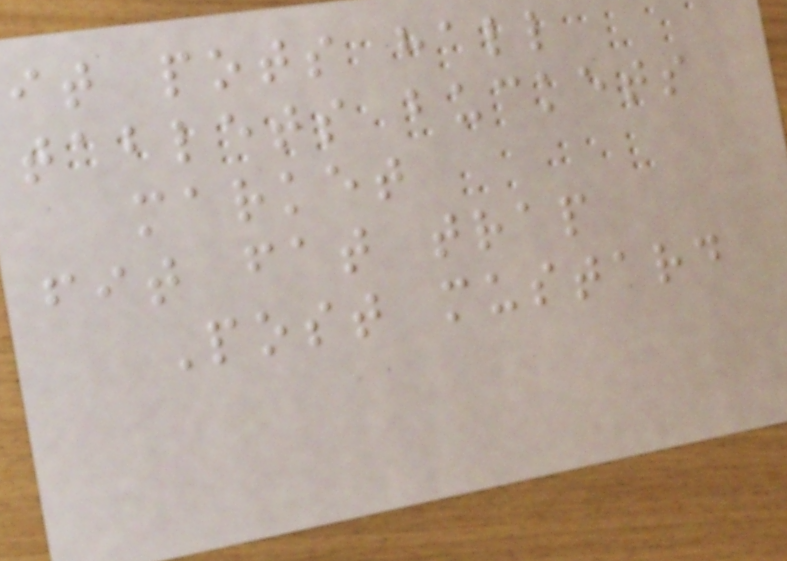it pots hall
tablets buckets
market
fit fat trap
Post mustard
